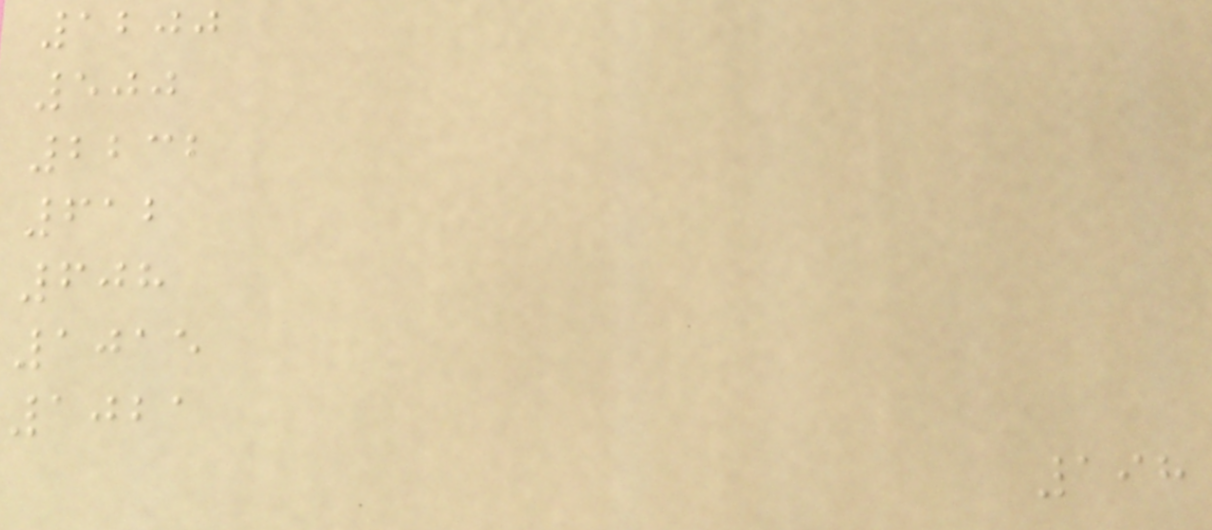1200
500
2232
612
608
1015
1021
198
